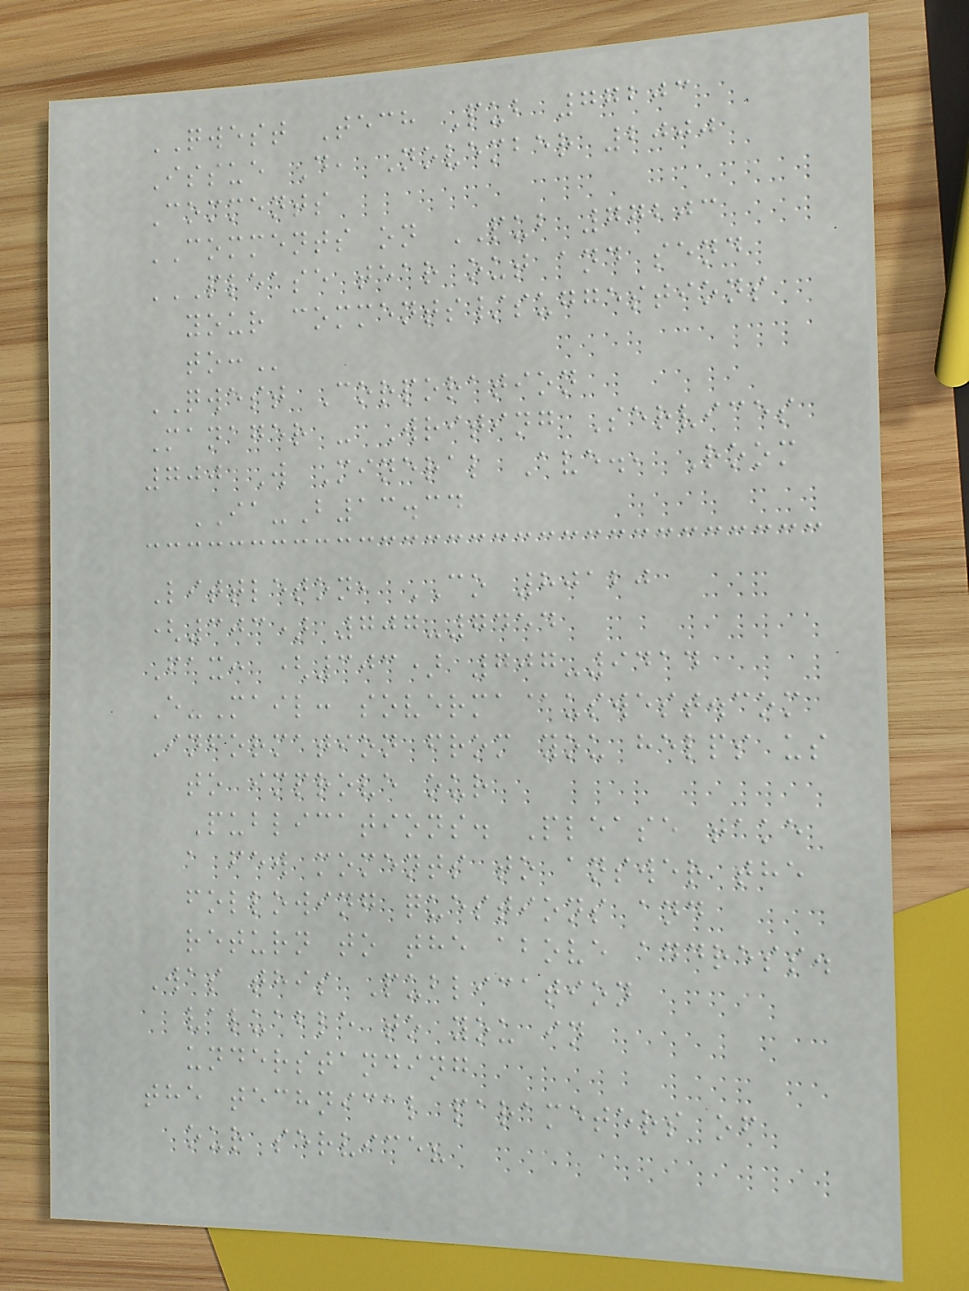QWEST Tech Pub 77203
Issue D, November 2000
Comments
COMMENTS on PUB 77203
PLEASE TEAR OUT AND SEND
YOUR COMMENTS/SUGGESTIONS
TO:
QWEST Corporation
Manager - Writing Services
700 W Mineral Ave., Room
IA-B13.34
Littleton, CO 80120
(303) 707-7454
Fax: (303) 707-9414
E-Mail: soverma@uswest.com
Information from you helps us
to improve our
Publications. Please take
a few moments to answer the
following questions and
return to the above address.
Was this Publication
valuable to you in
understanding
the technical parameters of
our service?
